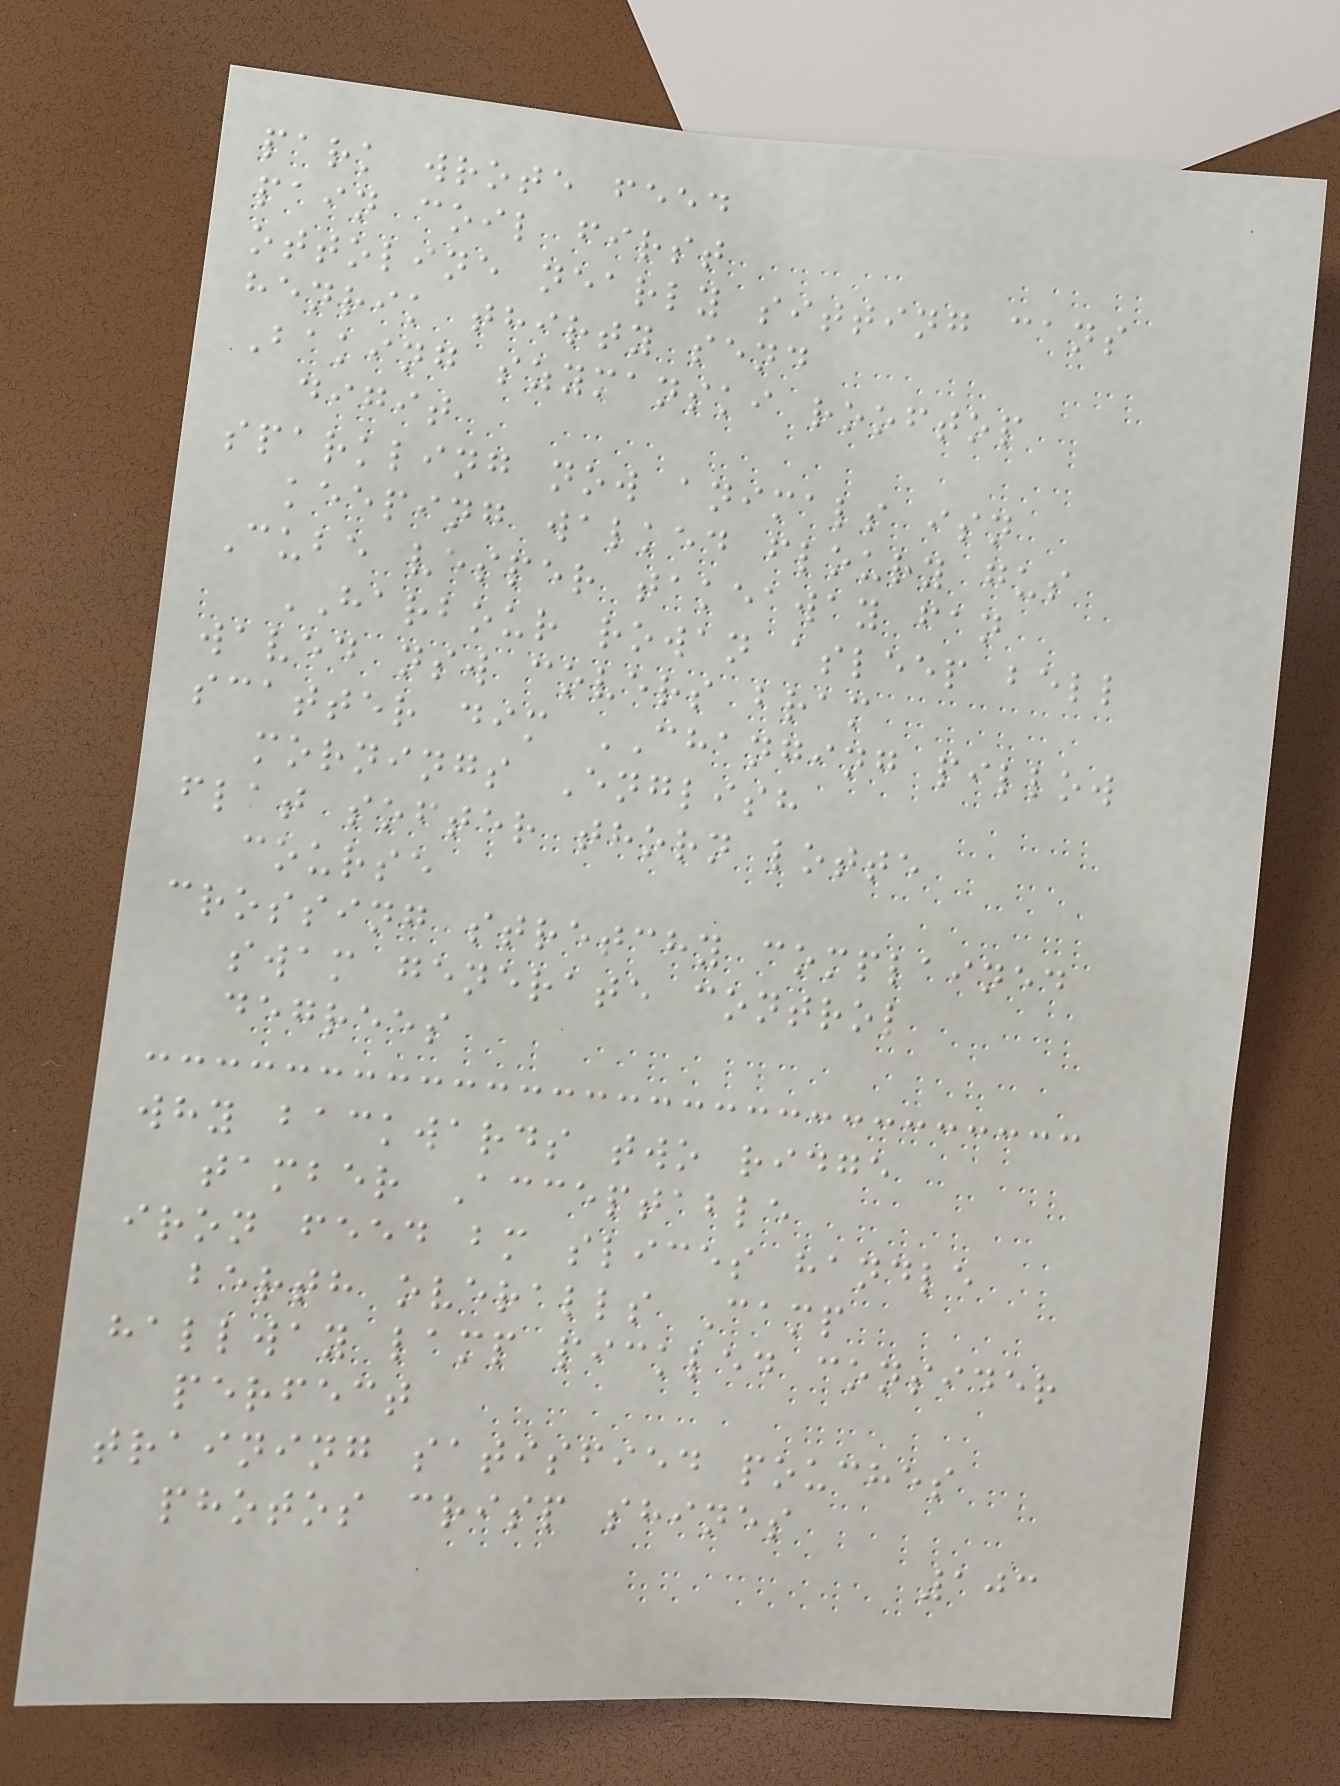park wrote feed
pain coil first
ottoline nearly sitting cans
henrik thirty send
Baking szymanski rooftop
digit
sparkling now animals isn
keeping walked floury gus
Cube vesper takeaway fan
HARBOUR rowan asleep bell
waved nsw covers bram
scatter dim CHANGING pillow
mornings English
flat softer thorn lotte
course
crossing stretchy complained
swam generate control
degrees
why backwards two ridge
tamber Acceptable
iron feed bm slices handle
berth overalls Camp
hallway lamp pickled consider
perfect
training satisfied pouches
photos crisp shines
103
